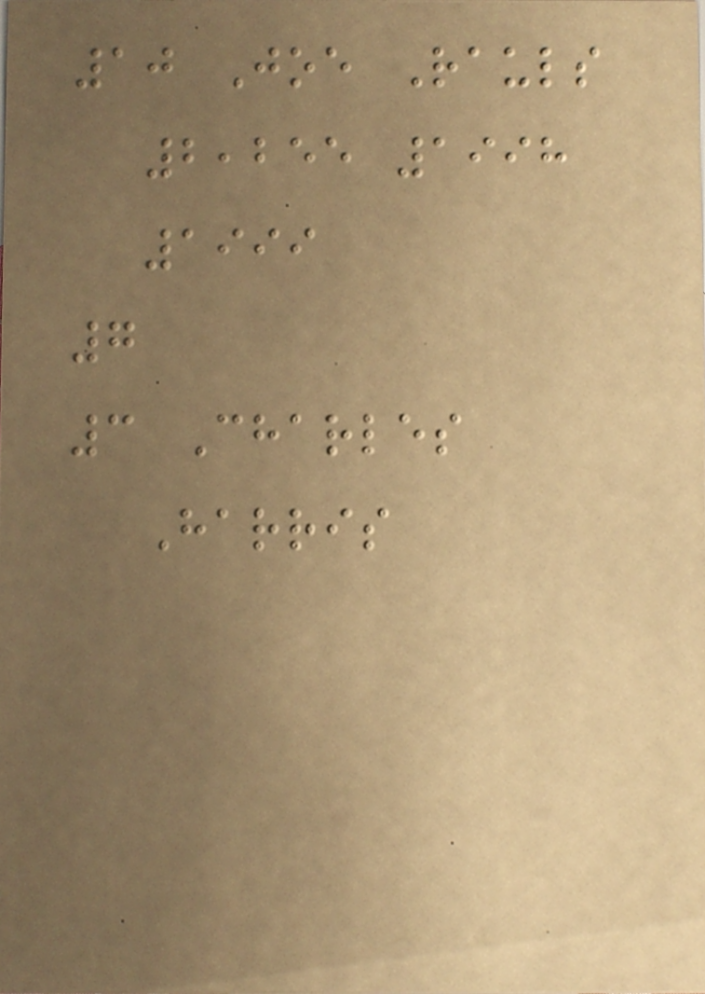10 Joe Rauls
2,255 1998
1999
7
3 Charles
Harris
